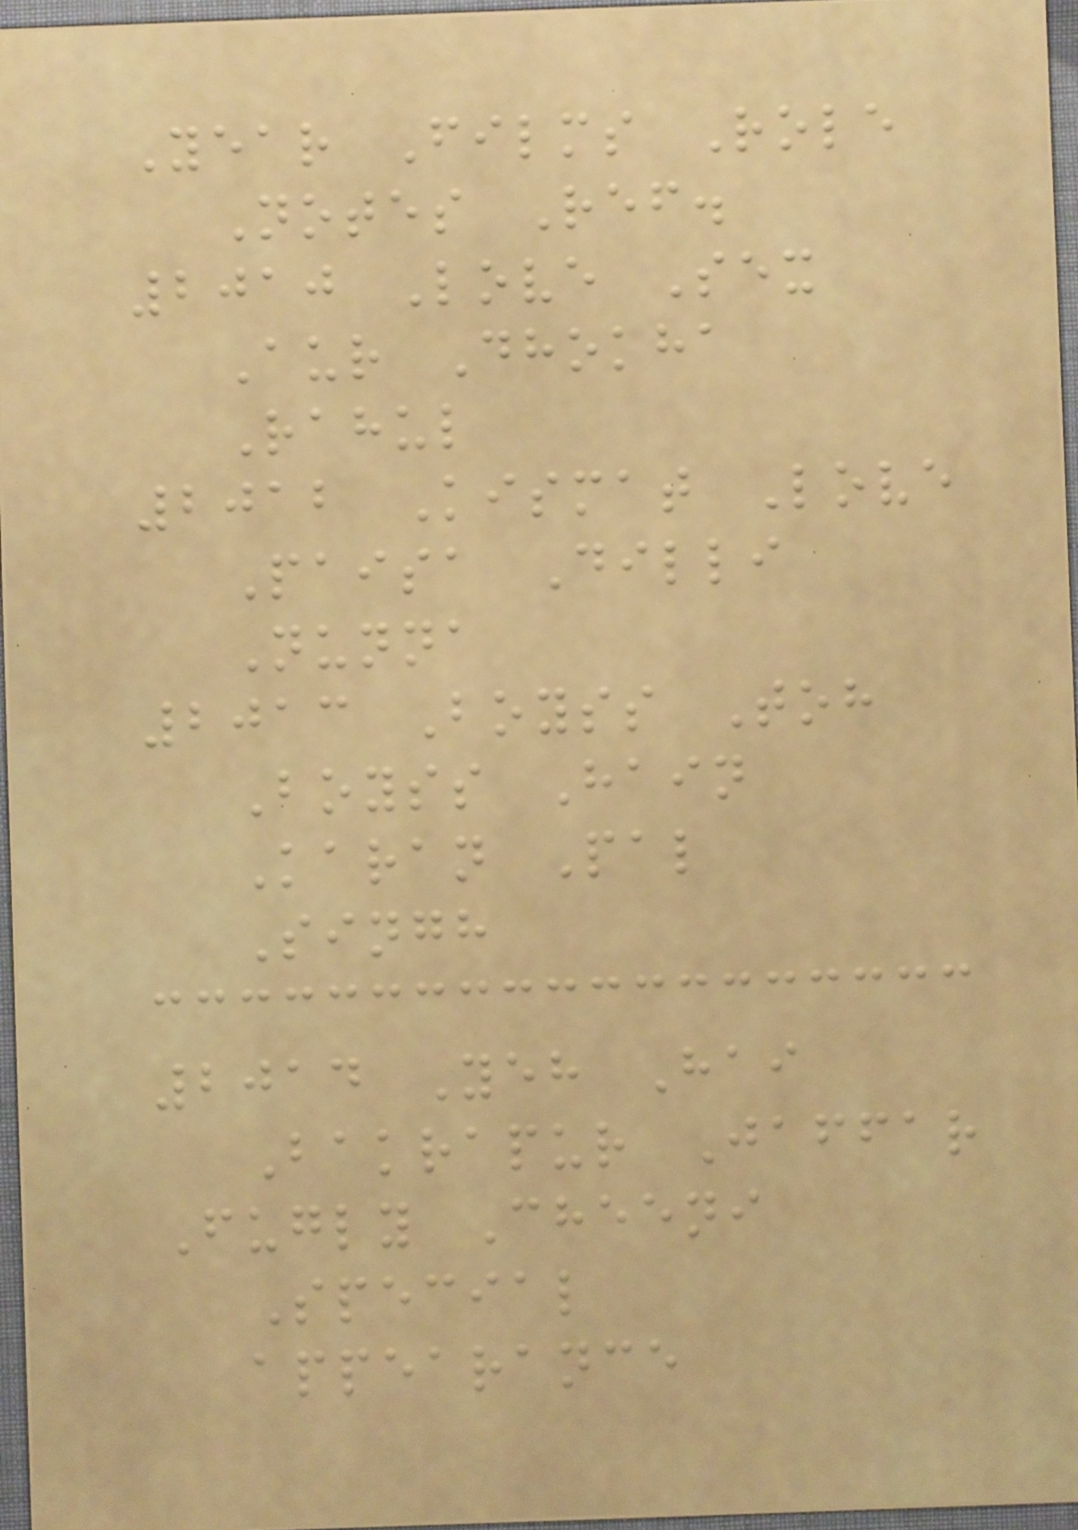Year Films Role
Notes Ref.
2010 Love Sex
Aur Dhokha
Rahul
2012 Kismat Love
Paisa Dilli
Nunna
2013 Boyss Toh
Boyss Hain
Karan Pal
Singh
2014 Yeh Hai
Bakrapur Jaffar
Fugly Cheeni
Special
appearance
